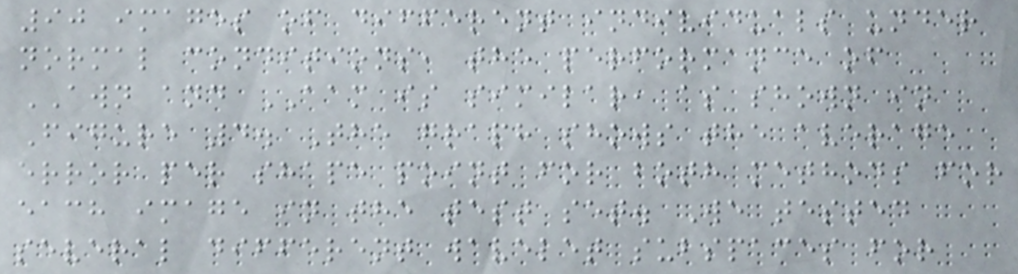90 images of different individuals under
normal conditions, the performance of
AWN and AAM is similar, as shown in
Figure 4. The graph shows the average
error per shape point for both methods for
each image in the test set. We tested
several different wavelet subspaces for
